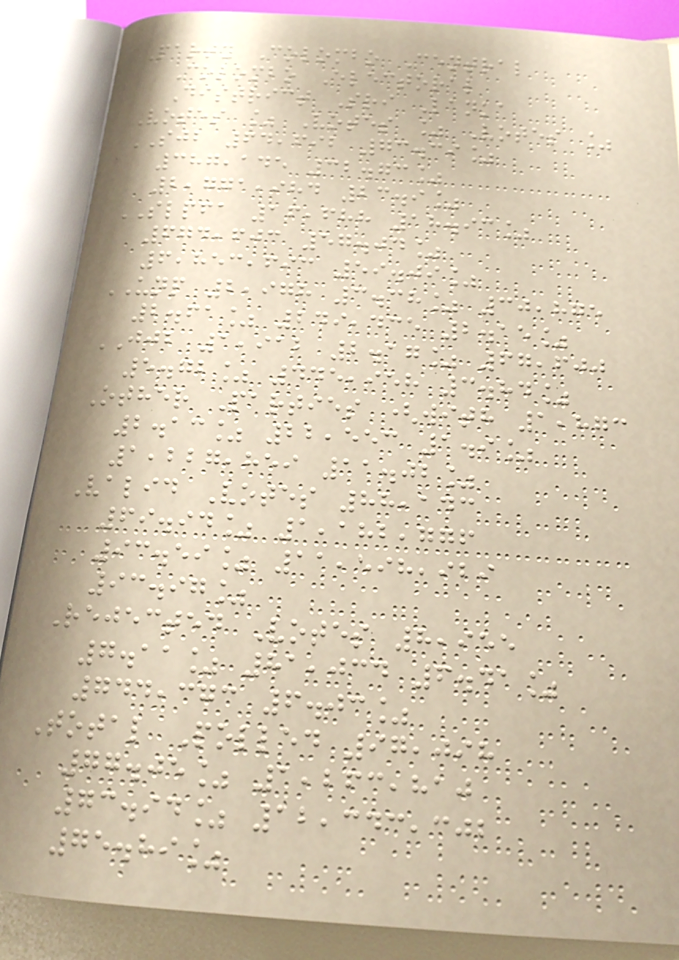Party Colombo Central
Colombo Electoral
District Sri Lanka
Votes % Votes % Votes %
SJB 64,692 73.39%
387,145 32.73%
2,771,984 23.9%
SLPFA 16,688 18.93%
674,603 57.04%
6,853,693 59.09%
UNP 2,978 3.38% 30,875
2.61% 249,435 2.15%
JJB 1,912 2.17% 67,600
5.72% 445,958 3.84%
Other Parties (with 1,873
2.13% 22,553 1.9%
1,227,859 11.02%
Valid Votes 88,143
69.94% 1,182,776
93.59% 11,598,929
93.97%
Rejected Votes 8,955
7.11% 81,034 6.41%
744,373 6.03%
Total Polled 97,098
77.05% 1,263,810
73.94% 12,343,302
75.89%
